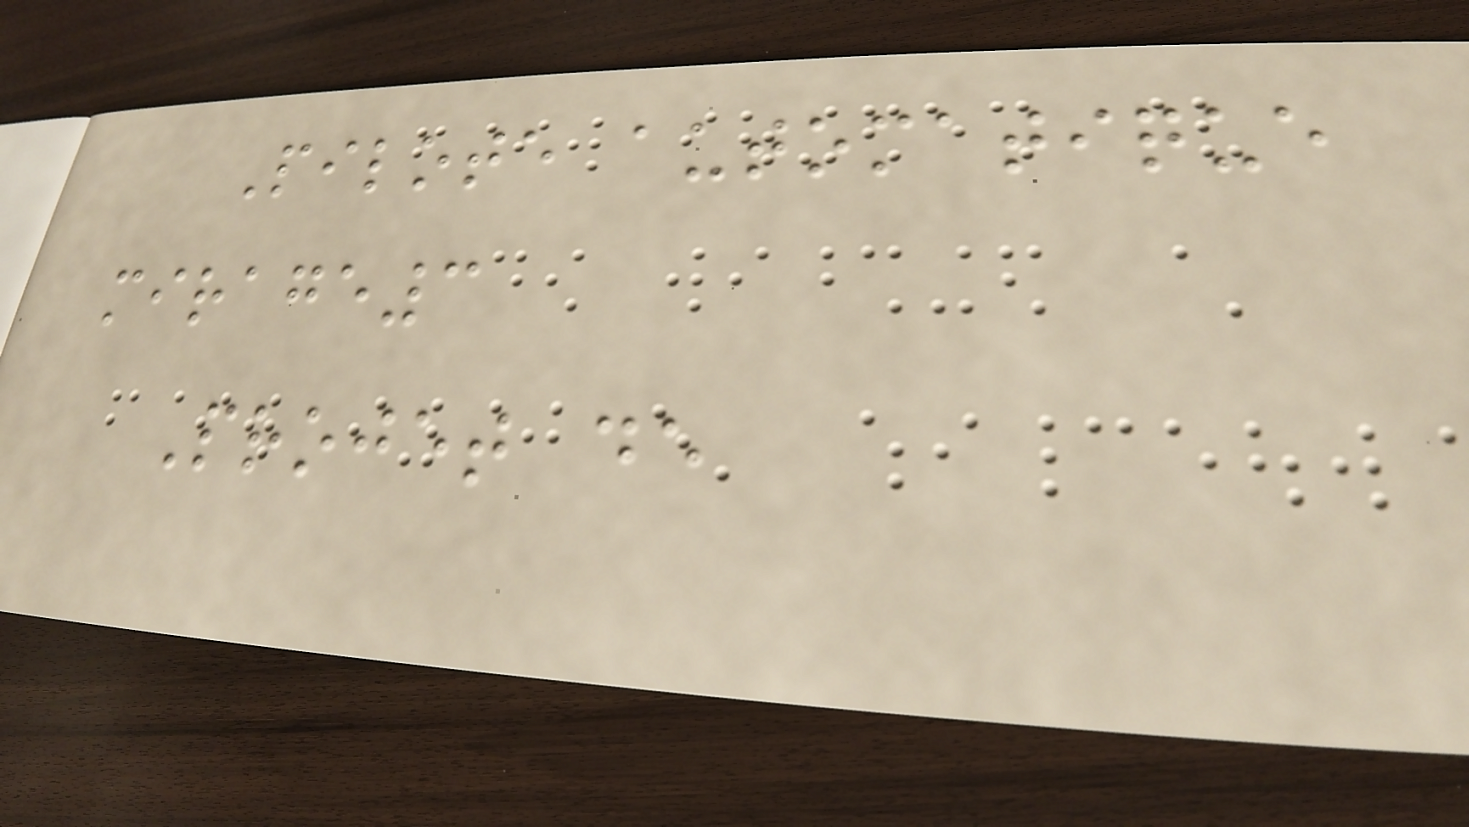Pilote automatique
mirage3
Projet de
